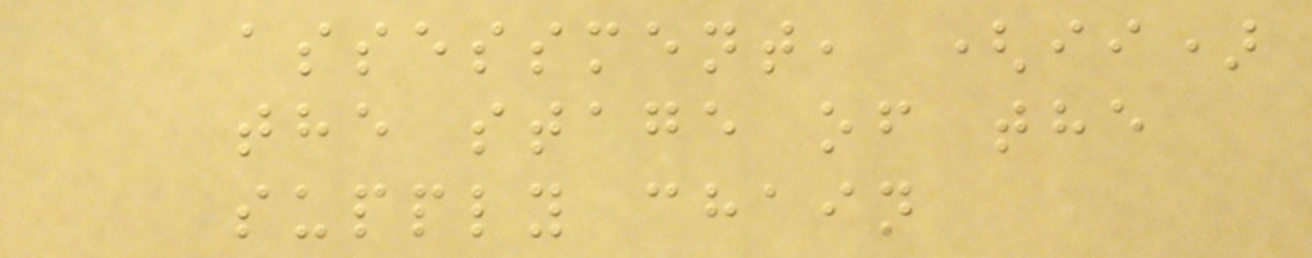assessment, (ii)
the stage of the
supply chain
